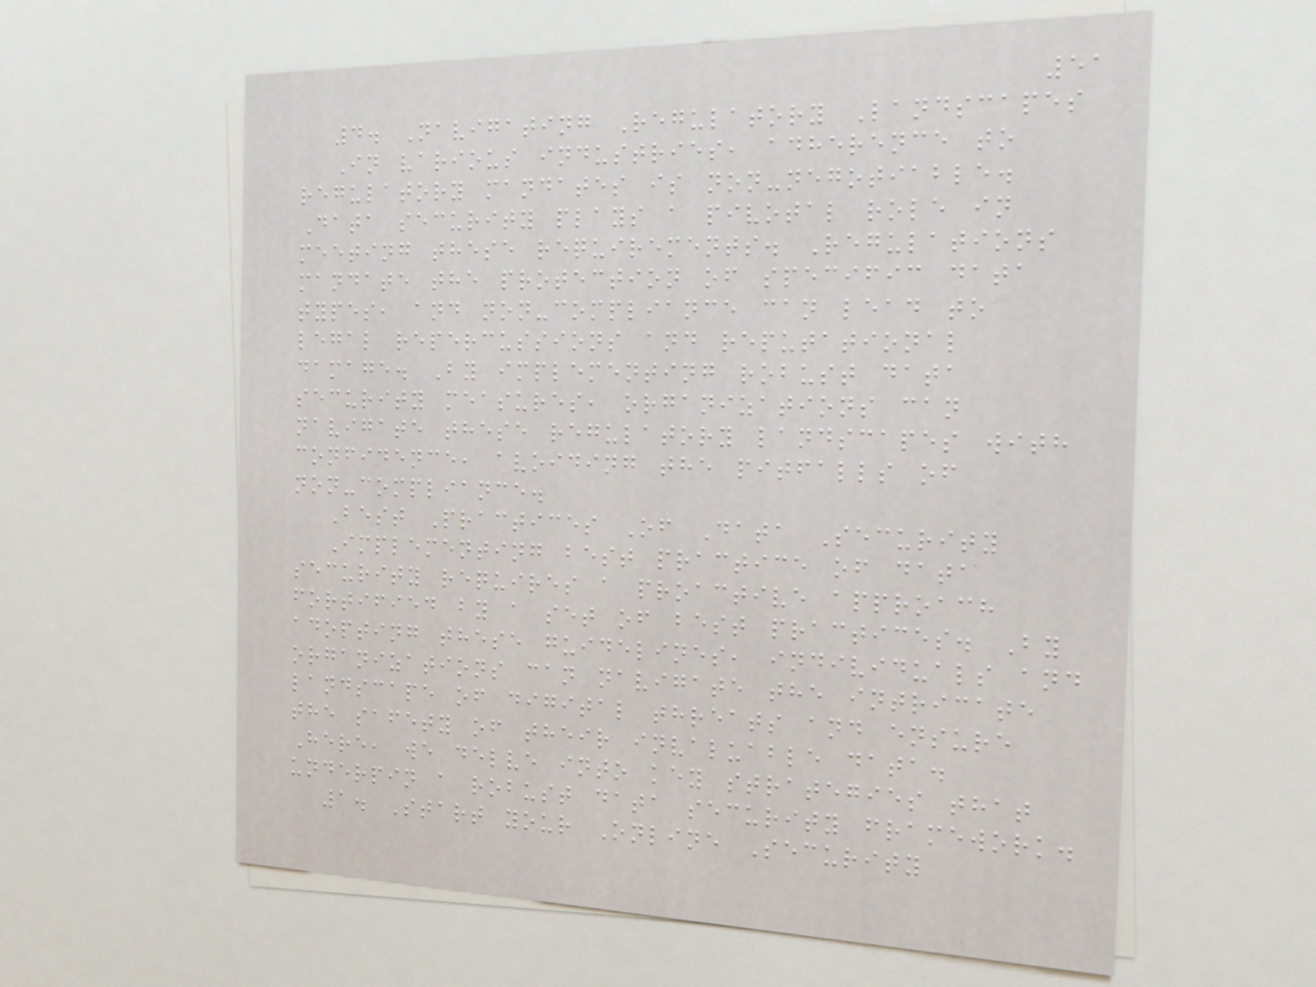51
4. Navigating Regulatory Landscapes
In various industries, adherence to
regulatory mandates is non-negotiable.
Data security plays a pivotal role in
meeting these requirements. Regulations
mandate the protection of specific data
types, and non-compliance can lead to
legal repercussions and reputational
damage. By implementing robust data
security measures, organizations can
navigate these regulatory landscapes with
confidence, avoiding the pitfalls of
non-compliance.
Best Practices Of Data Security
Implementing best practice of data
security requires a proactive approach
fortified by a set of best practices. By
adopting these guidelines, individuals and
organizations can navigate the intricate
landscape of digital threats and ensure
the safety of their invaluable data.
Here, we delve into key strategies that
underpin a robust data security framework.
1. Start your Online Security
